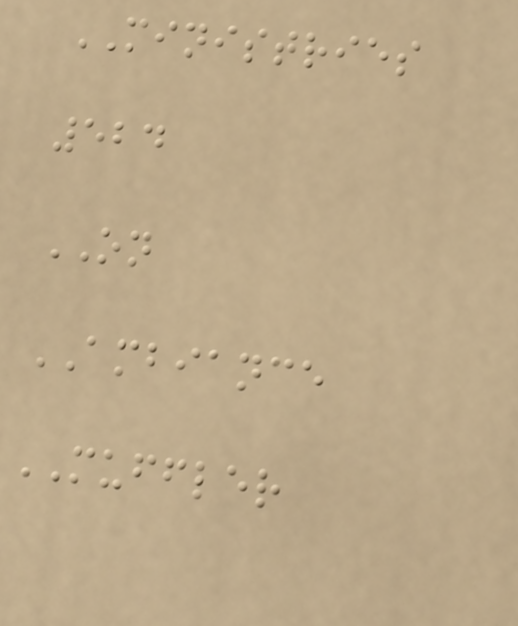MINISTRIES
524
ON
AMBIANCE
MUFFLER
